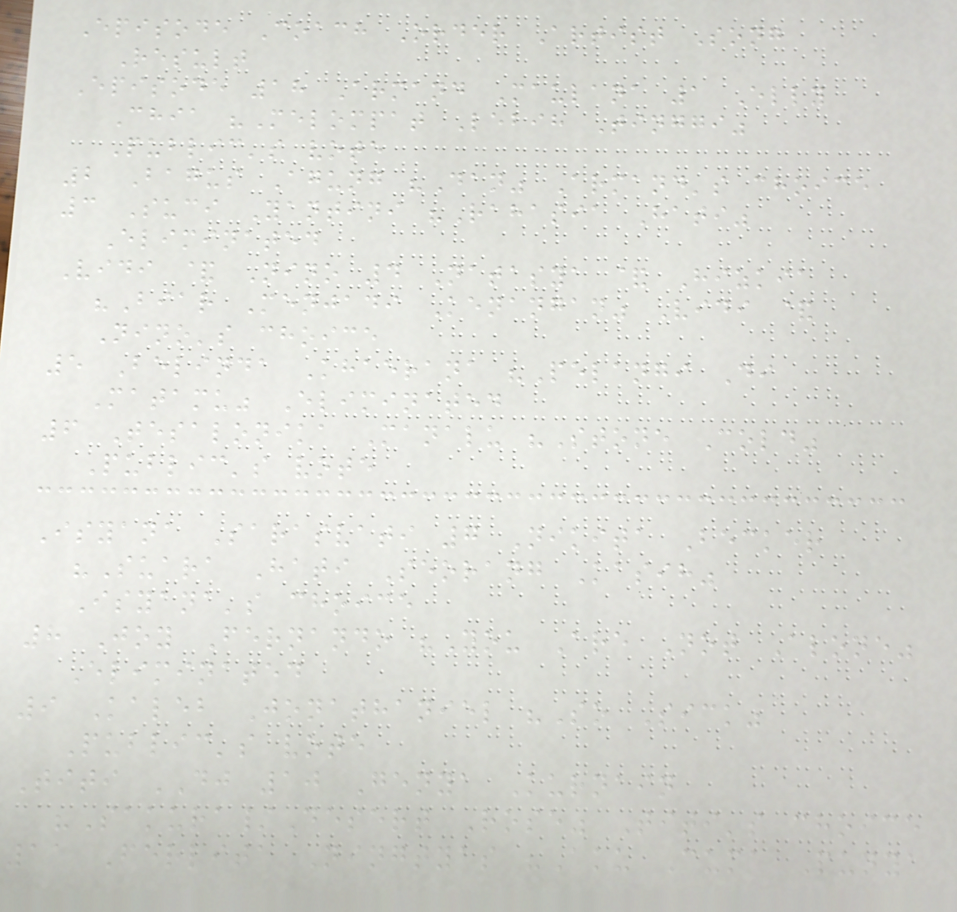Episode Coach Order Artist Song
Result
Episode 18 Armand Maulana 1 Elly
Chia "Melompat Lebih Tinggi"
Public's vote
2 Bagus Agung "Dan" Armand's choice
3 Suci Yantini "Rahasia Hati"
Eliminated
Vidi & Nino 4 Natasya & Hizkia
"Biar Menjadi Kenangan" Vidi &
Nino's choice
5 Belinda Khaerana "Pelangi Di
Matamu" Eliminated
6 Tesalonika Manalu "Stone Cold"
Public's vote
Isyana Sarasvati 7 Nikita Becker
"Suara Hati Seorang Kasih"
Isyana's choice
8 Joy Fernando "You Are Not Alone"
Eliminated
9 Kaleb Jonathaniel "So Sick"
Public's vote
Titi DJ 10 Genya Kurnain
"Sakura/Desert Rose" Titi's choice
11 Ferlita Ningtyas "Aku Cuma Punya
